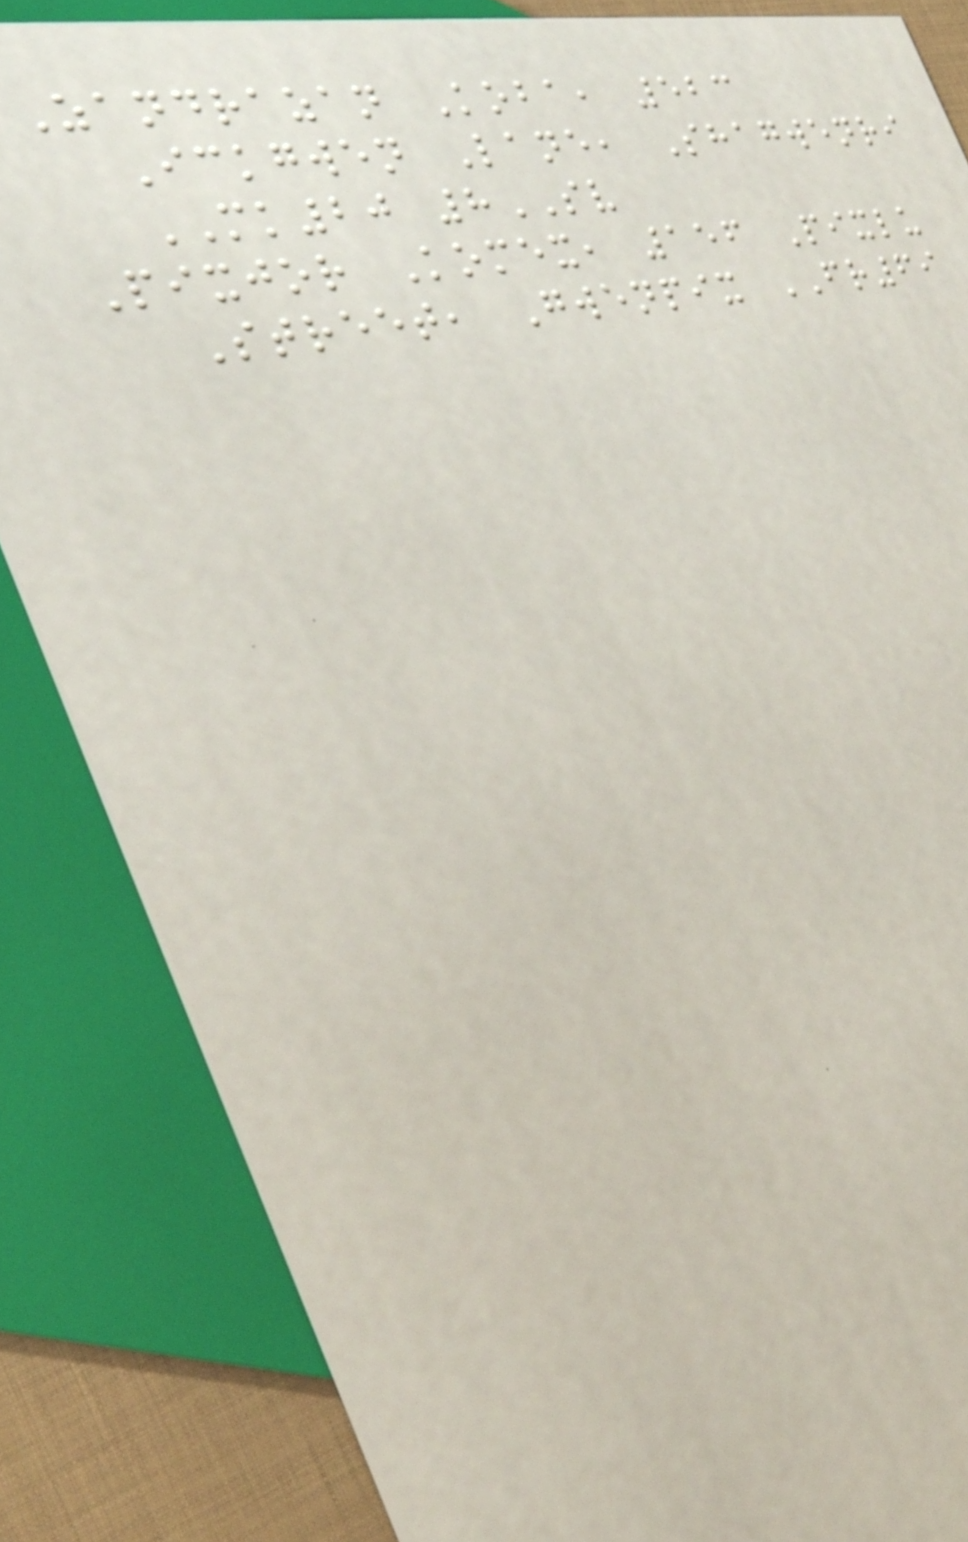Zandrazan Koba, 523
Ickgwen Lane, Shagwenri
MK20 8SV
Pixjor Komex, 156 Pixlu
Street, Gwenpix FR69
